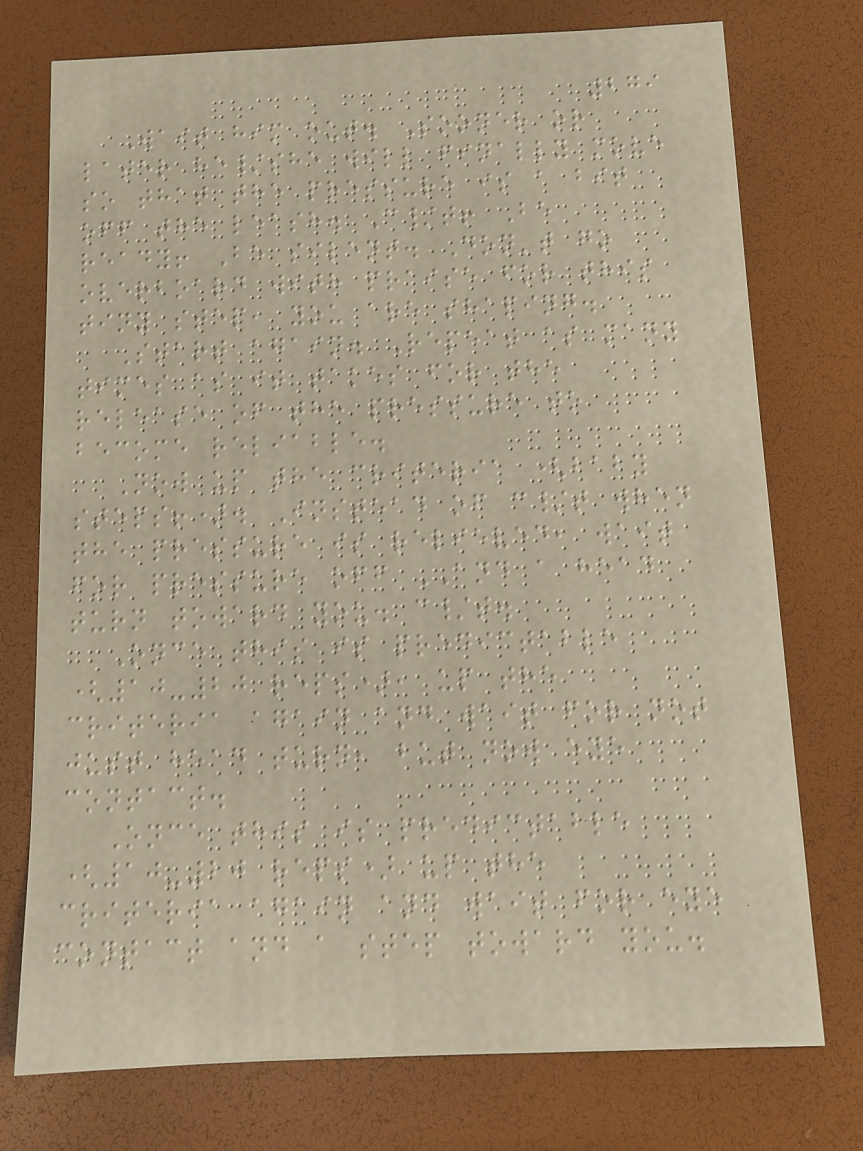279
Wait him out. Sooner or
later he/she will finally move
so that the pressure is a bit
off the leash. C/t! Be
ready! Be silent. Don't go
overboard with praise for this
tiny step, you are shaping.
Start again. Repeat as many
times as it takes for the
release of the pressure to
become reliable.
Now up the criteria (baby
steps!). Instead of c/t when
the pressure is relieved, wait
for pressure off AND a head
turn toward you. c/t.
Once this is predictable
(10-20 reps), up the
criteria again and wait for not
just head turn, but now eye
contact.
Once this is predictable
(10-20 reps) up the
criteria again and wait for eye
contact and a step toward you.
